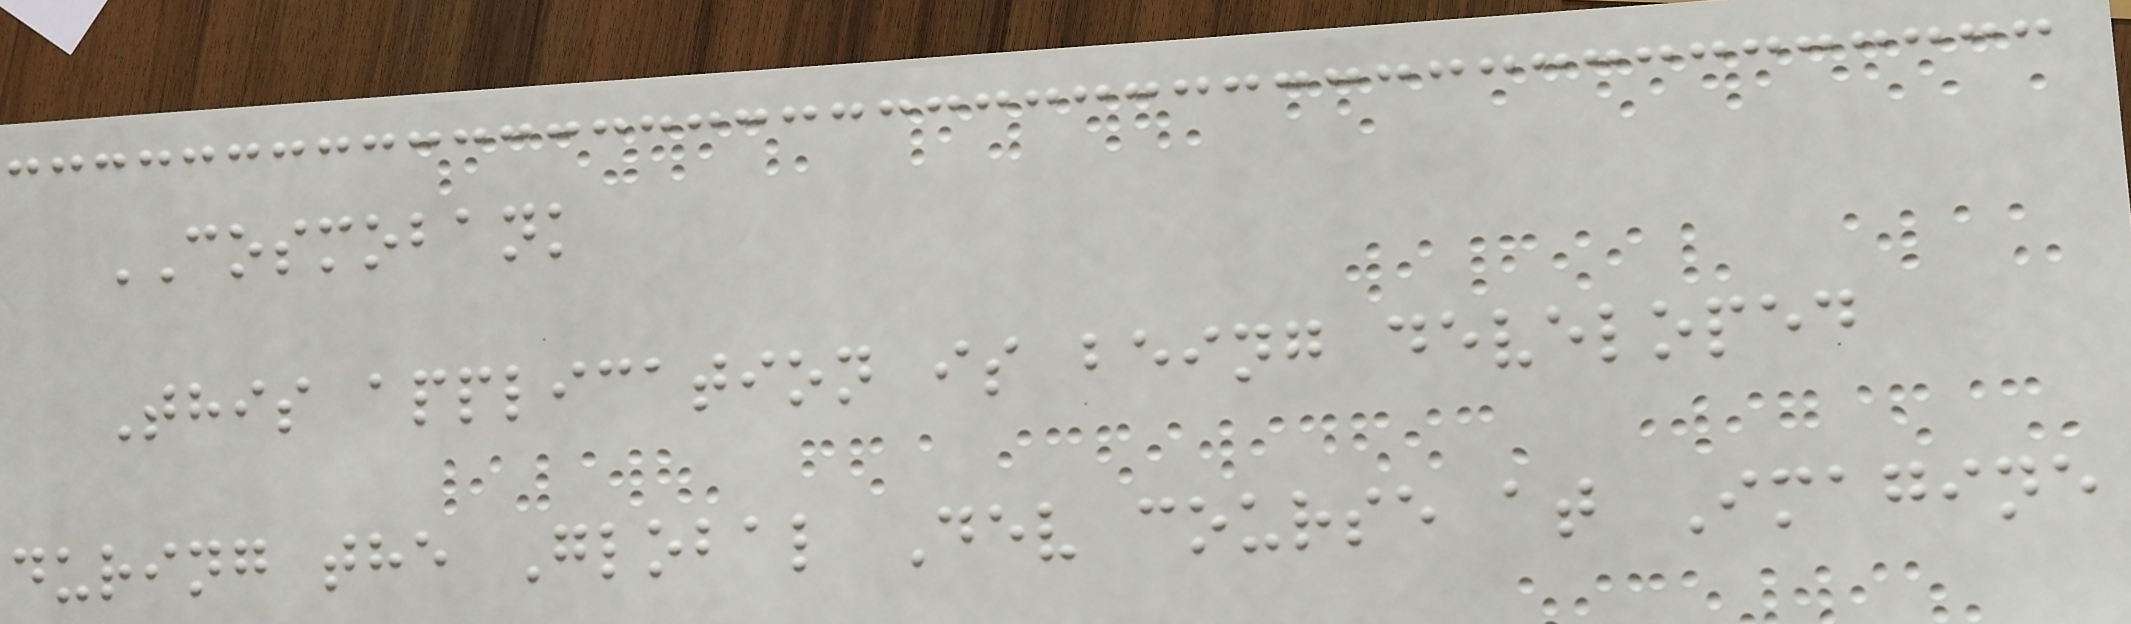COSMOBANK
This application is being developed
during the Global Dev course at Imagine
